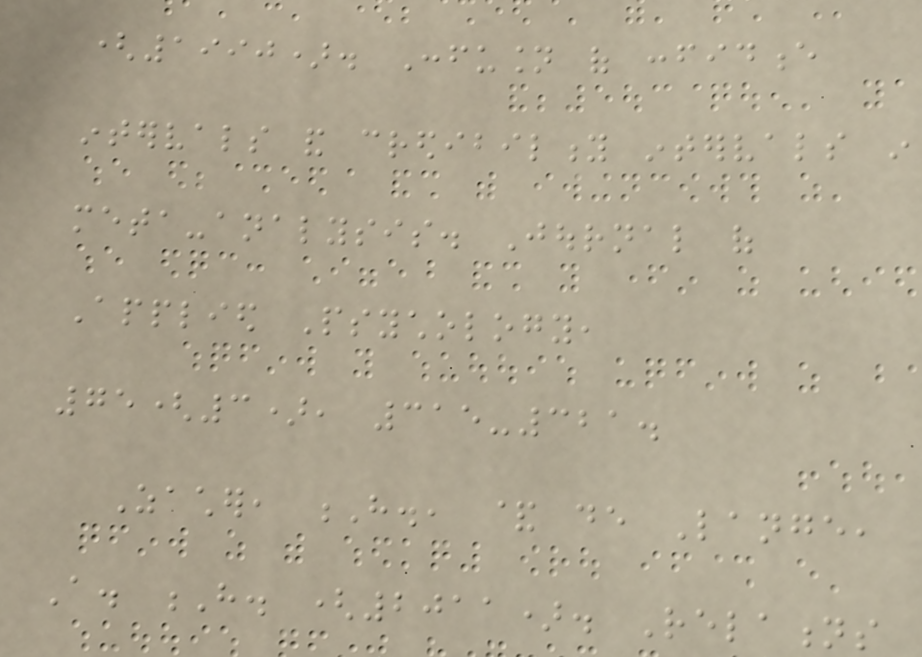(1990). Confusion of confidence
intervals and credibility intervals in
meta-analysis. Journal of
Applied Psychology,
75(3), 315-321.
Zacher, H., & de Lange,
A. H. (2011). Relations
